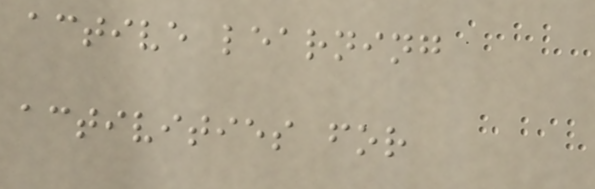active learning
activities for
